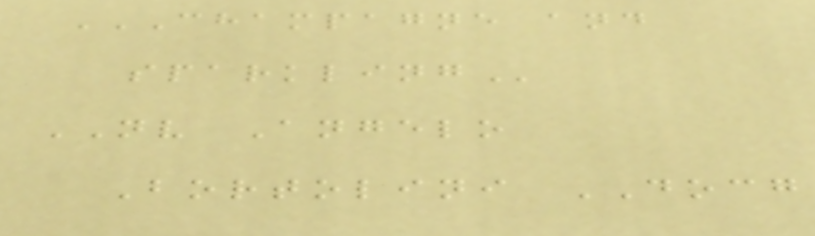CHAMPAGNE AND
SPARKLING
NV Angelo
Bortolini DOCG
